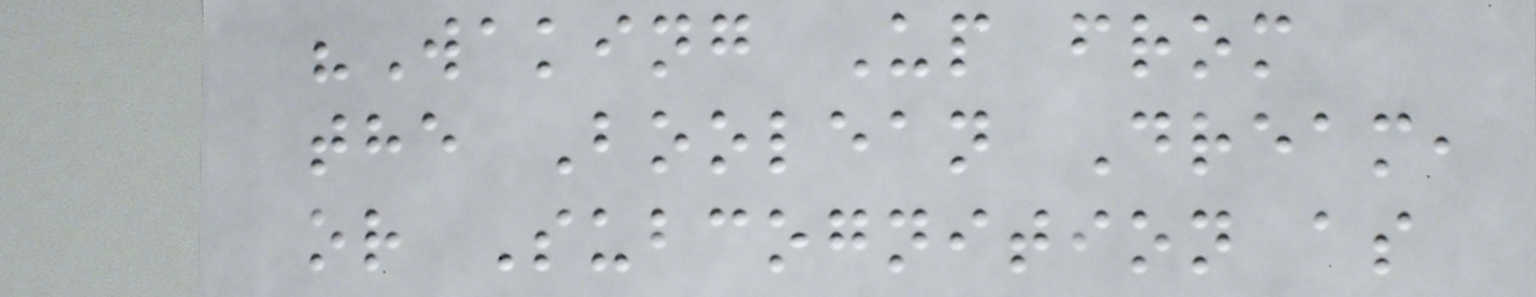"Waking Up from
the Boolean Dream,
or Subcognition as
